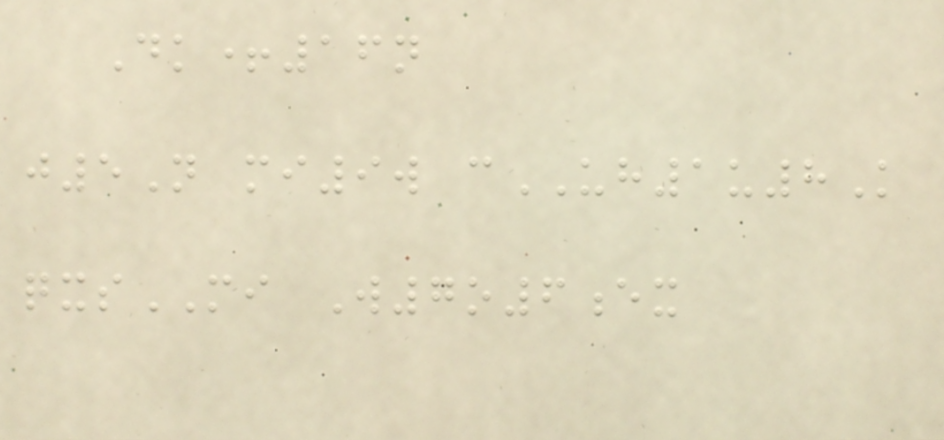Dk+16n
j5N mi9w cUH1u8K
qxsMI W7o6ex
